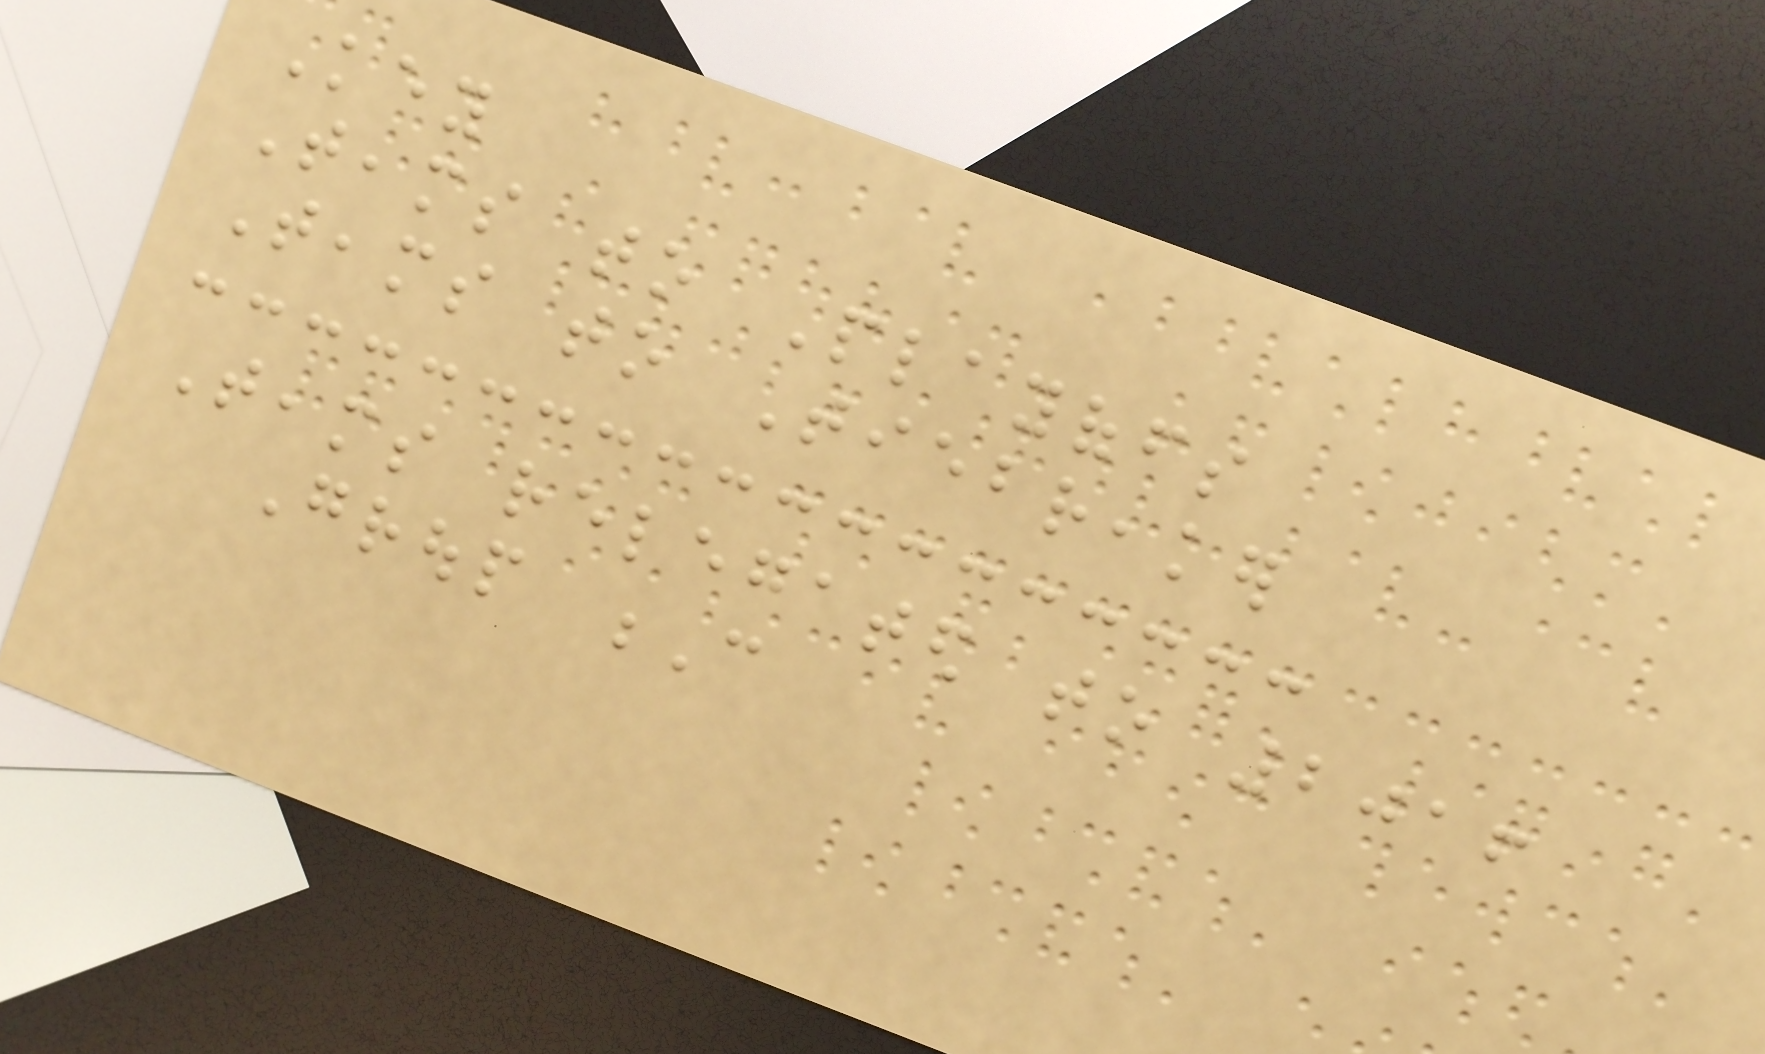Key
Teams to Playoffs
Teams to Tiebreaker
Teams relegated to 2016
Group C
